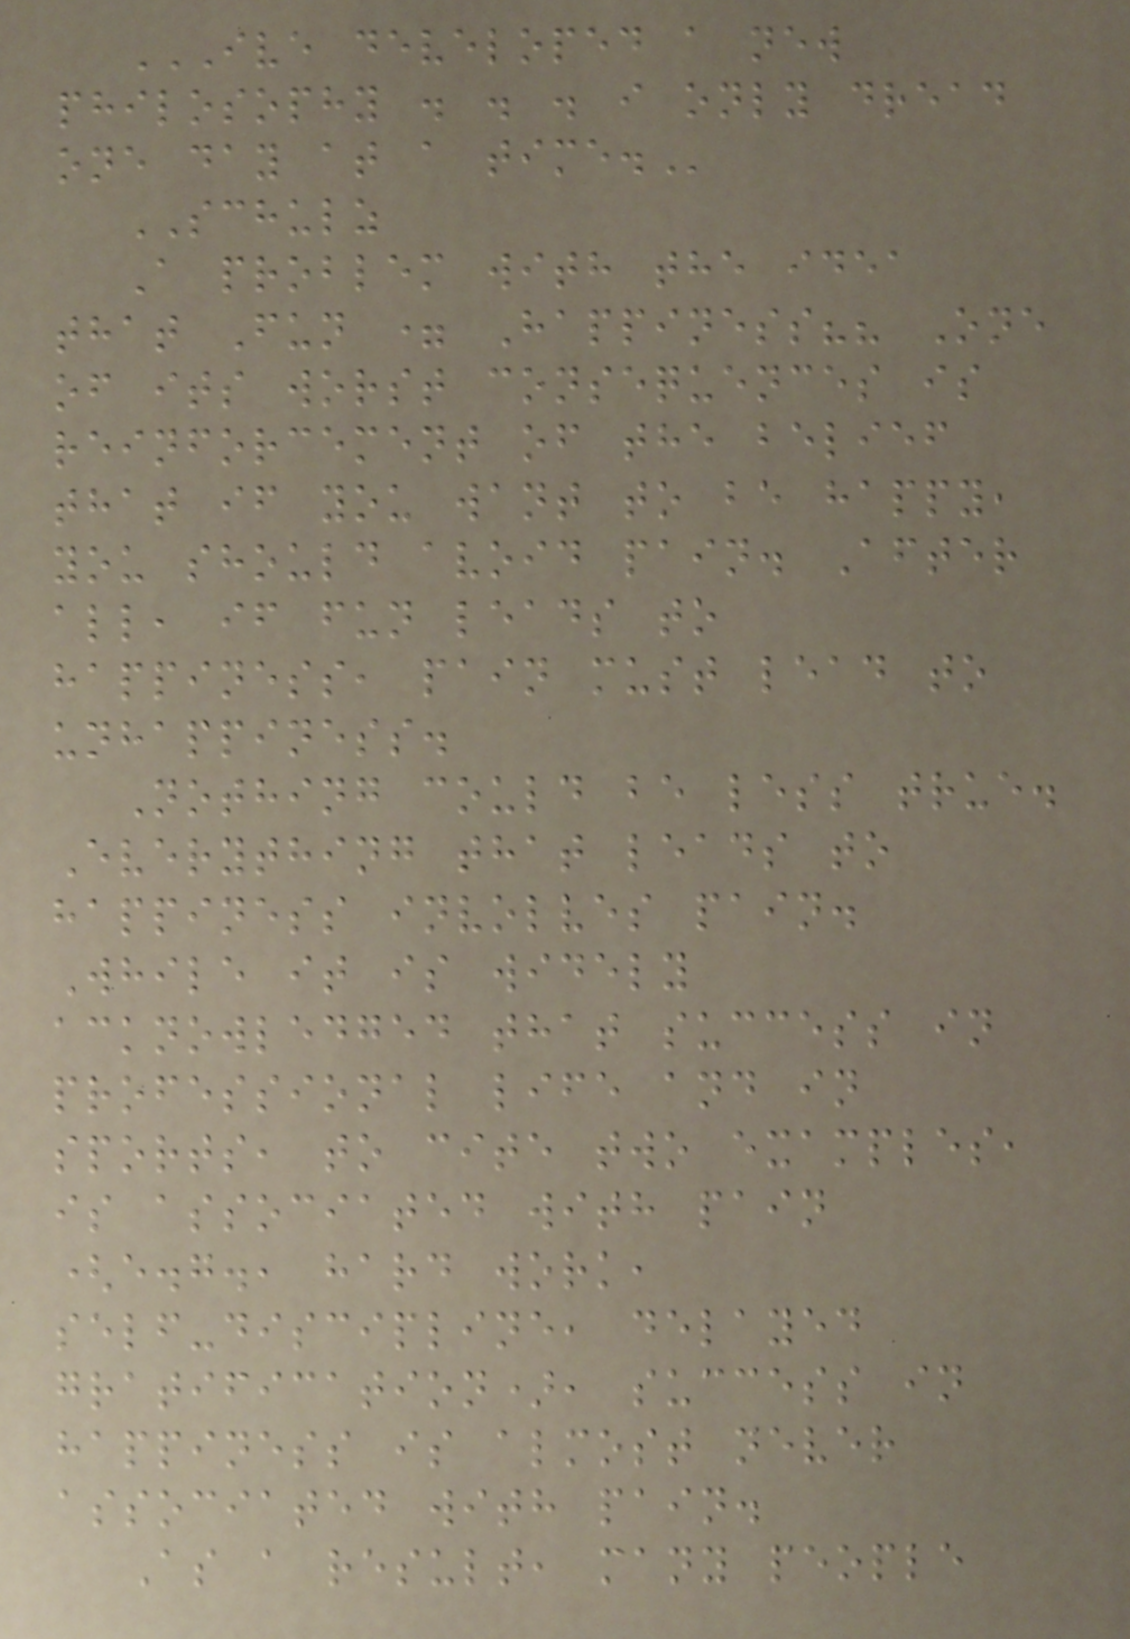IVE DEVELOPED A NEW
PHILOSOPHY . . . I ONLY DREAD
ONE DAY AT A TIME.
SCHULZ
A problem with the idea
that Fun = Happiness?? One
of its worst consequences is
reinforcement of the belief
that if you want to be happy,
you should avoid pain. After
all, if fun leads to
happiness, pain must lead to
unhappiness.
Nothing could be less true.
Everything that leads to
happiness involves pain.
While it is widely
acknowledged that success in
professional life and in
sports, to cite two examples,
is associated with pain
(e.g., hard work,
self-discipline, delayed
gratification), success in
happiness is almost never
associated with pain.
As a result, many people
